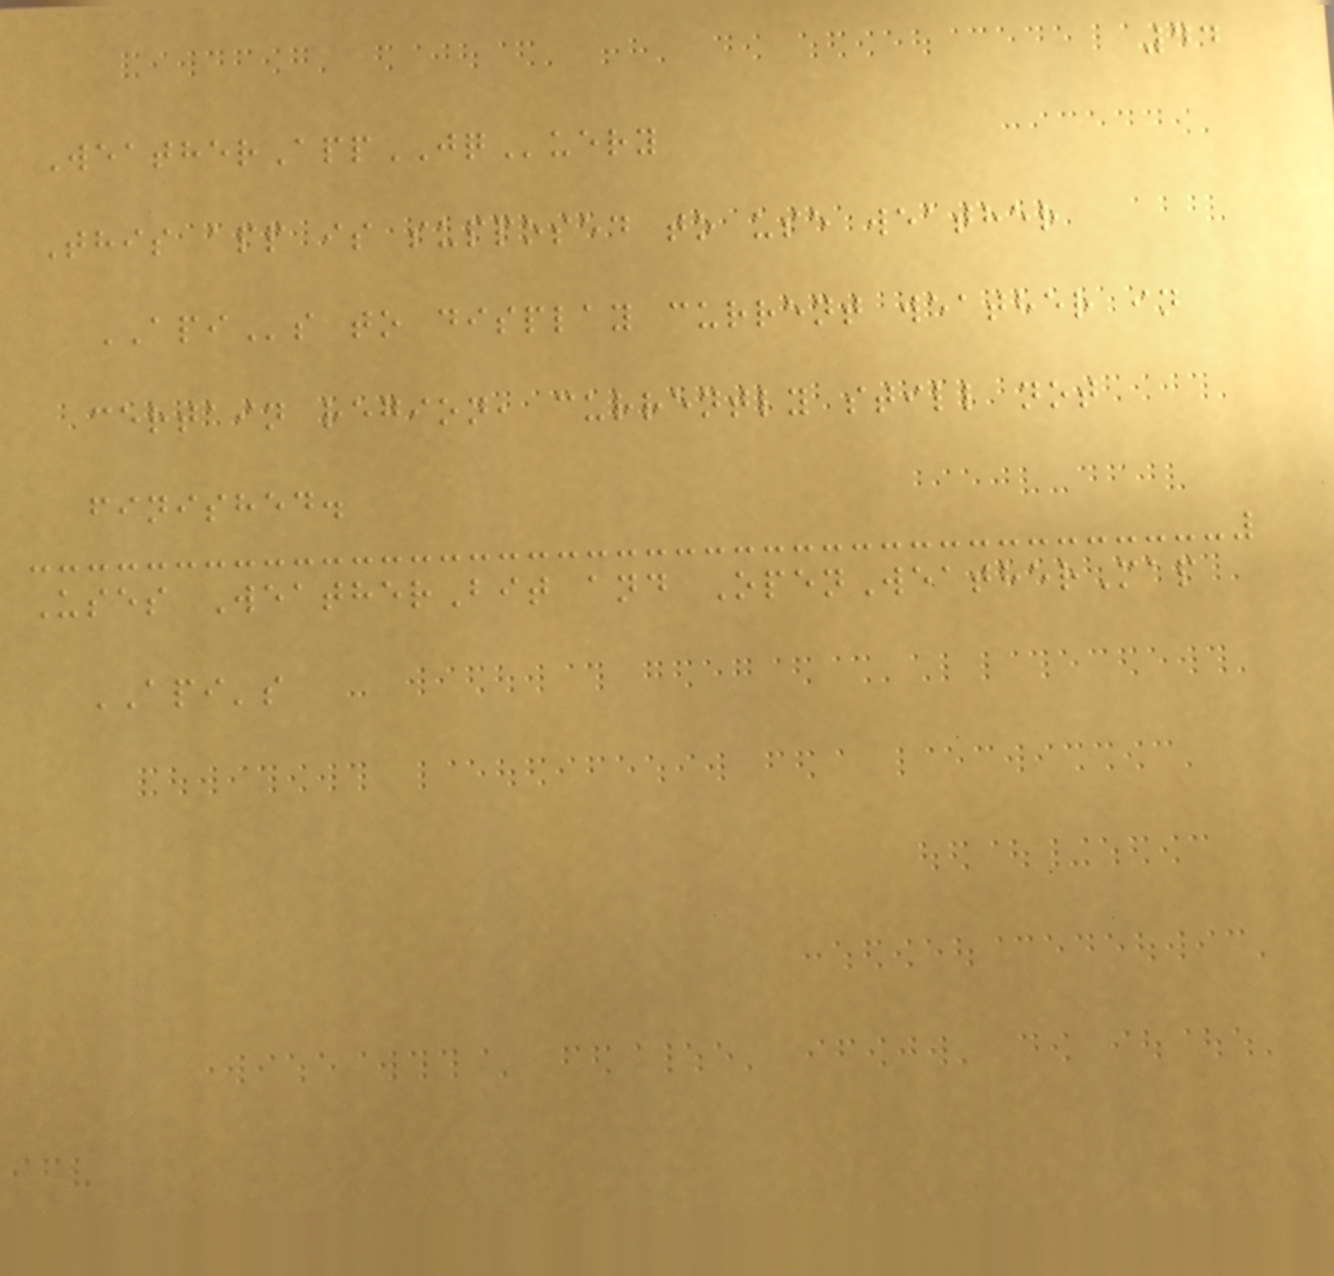44
WeatherAppJQuery
This app is supposed to use weather
APIs to display current weather in
certain region, currently still not
finished.
Uses WeatherBit and OpenWeatherMap
API's
